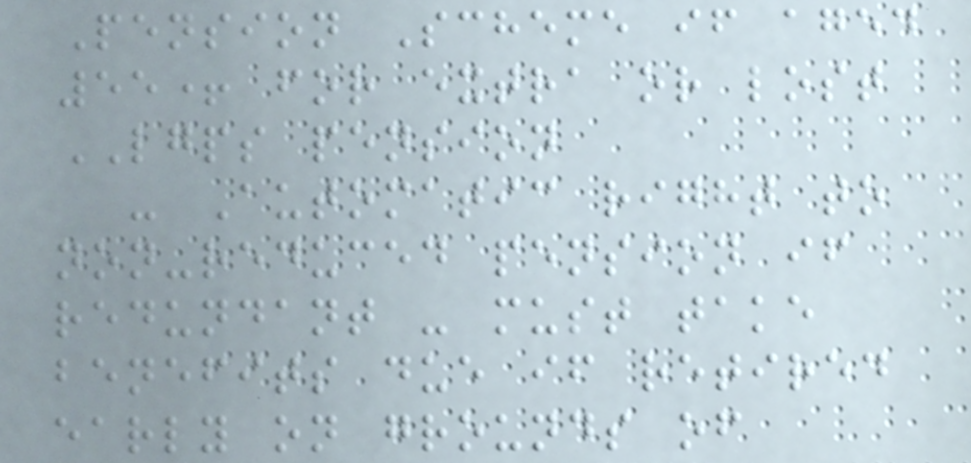Pension Scheme if aged
55+ for extra or lost
LGPS pension
- Automatic right to
non-reduced pension if
redundant - must take
benefits due if retired
early on grounds of
